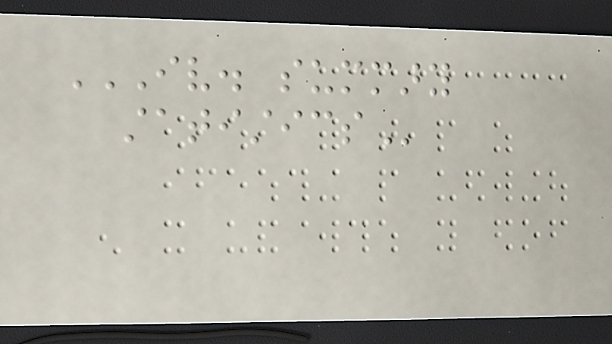IV. SUMMARY
STATISTICS
